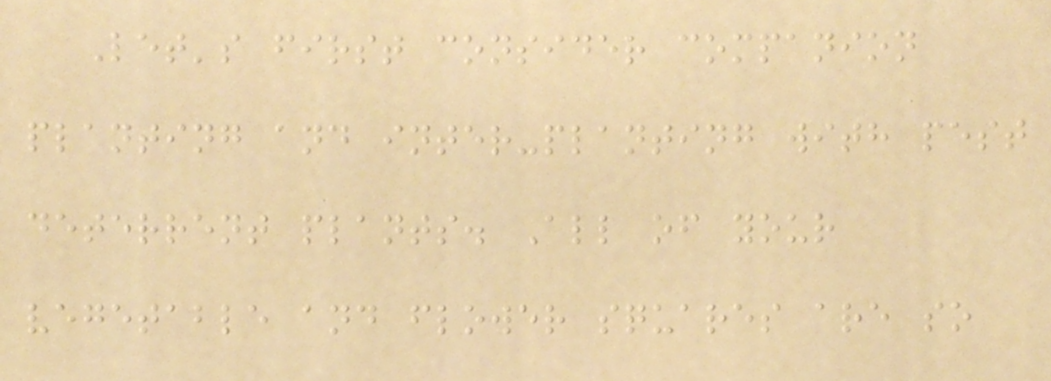Let's first consider companion
planting and inter-planting with pest
deterrent plants. All of your
vegetable and flower squares are so
